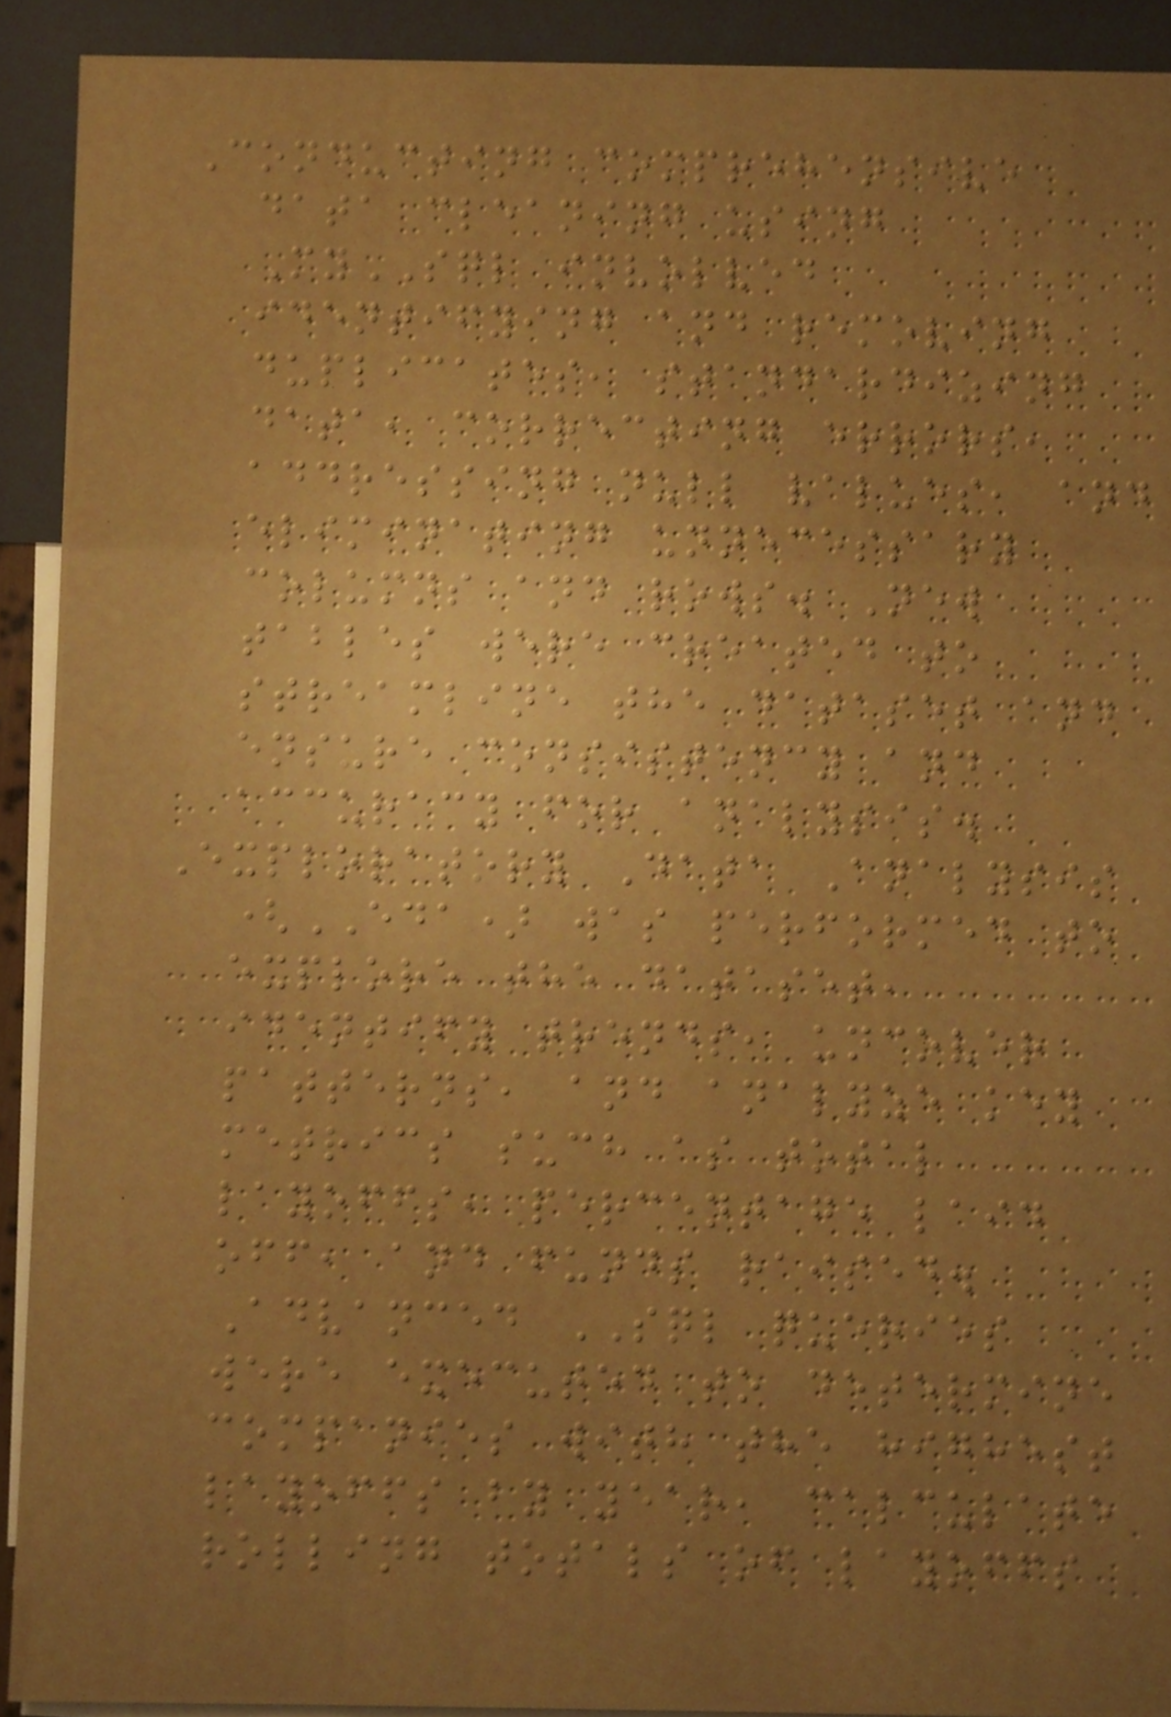Conducting comprehensive
data cleaning using
MySQL involved
identifying and removing
duplicates, standardizing
data, correcting errors,
addressing null values, and
eliminating unnecessary
columns and rows. New
tables were created to
streamline the dataset and
ensure consistency and
accuracy for analysis.
Exploratory Data Analysis
(EDA) was performed to
explore the dataset,
identify trends, uncover
patterns, and analyze key
metrics such as total
layoffs, percentage laid
off, and funds raised.
Advanced SQL queries
were executed to determine
companies with the highest
layoffs by year, calculate
rolling totals of layoffs
